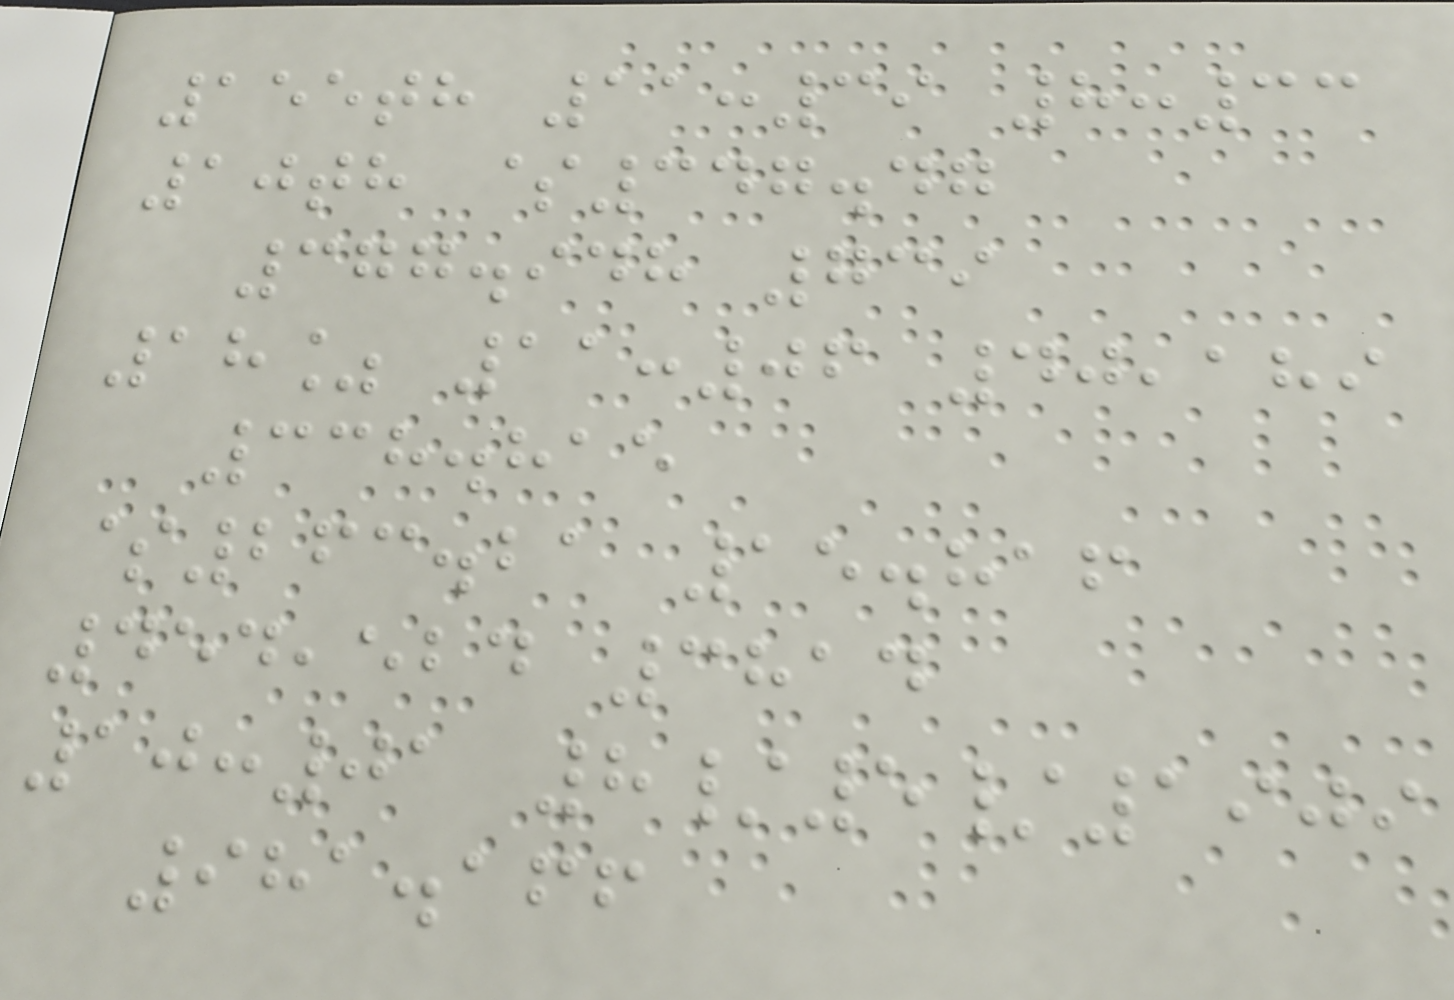155th 11:39 8:33
10th $347.47
377.948 739
18% 11:06 40,189
338.815
$263.21 15.816
454,524 3814
10:01 8/5/1909
981.166
